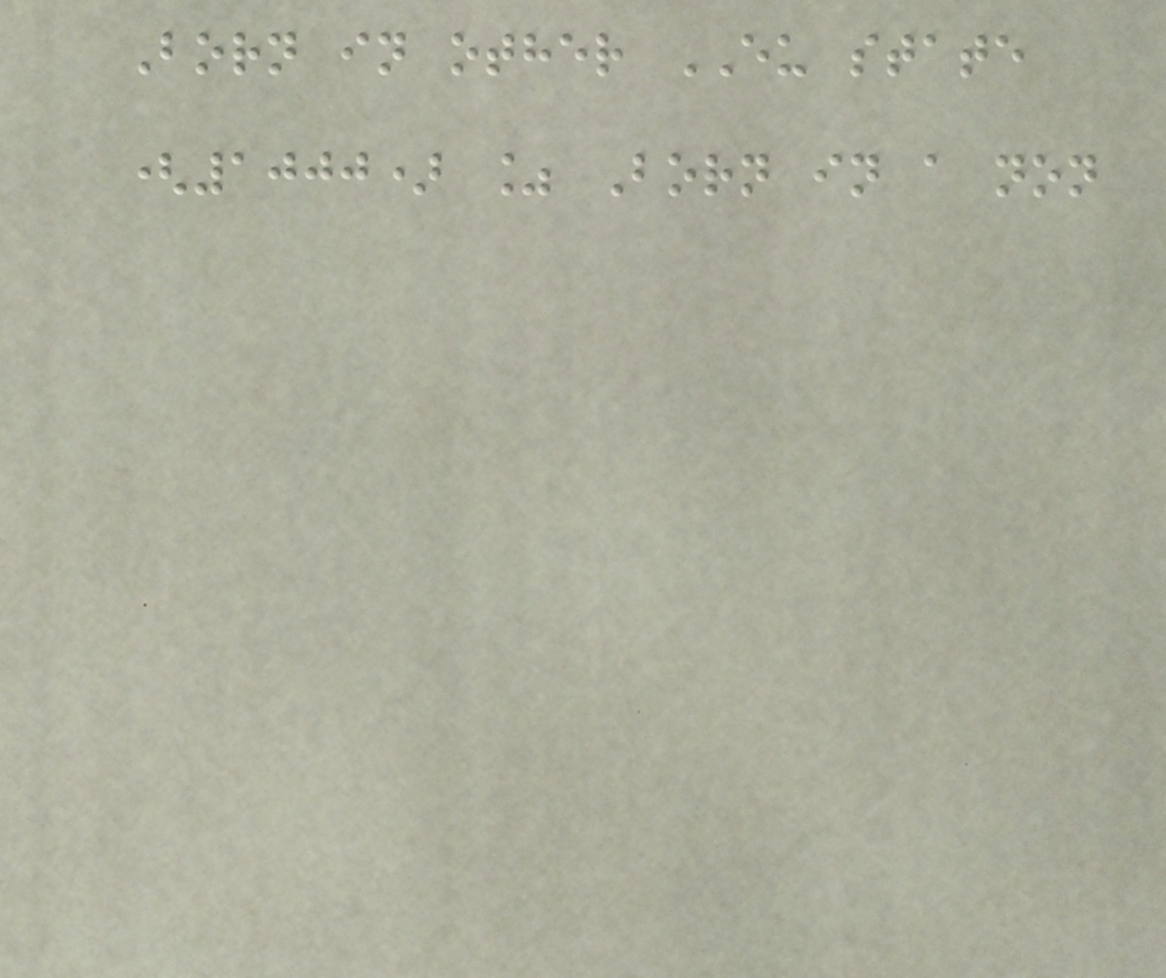Born in other EU state
(1000) % Born in a non
